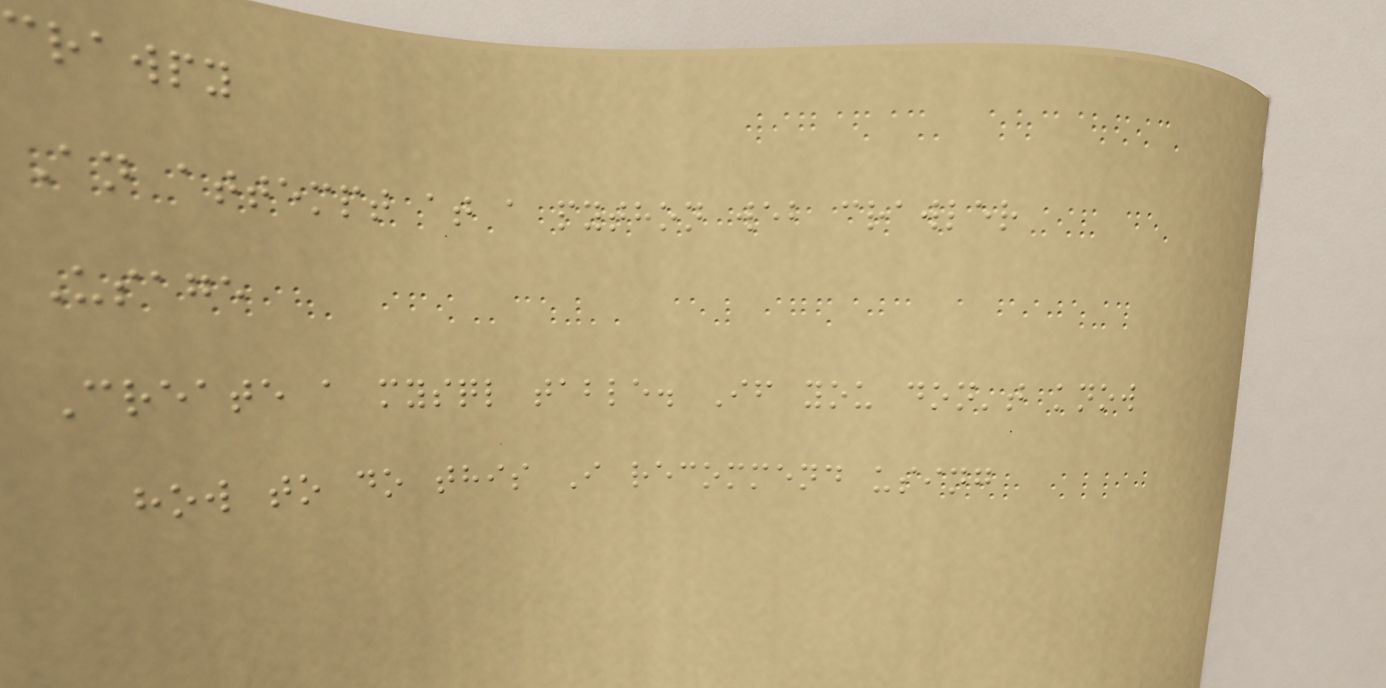crawpy
An attempt at a python web crawler
Usage
Create a mysql table. If you don't know
how to do this I recommend using
